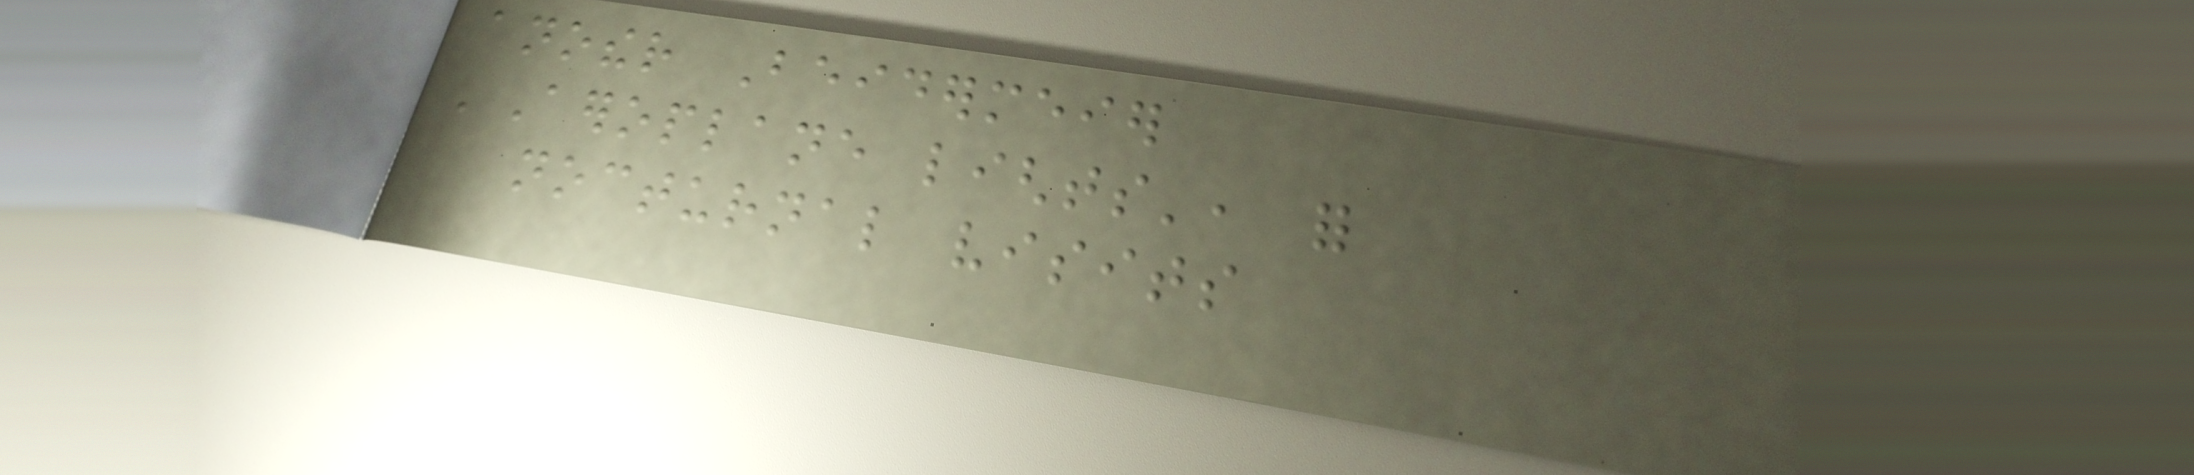another Beidermeier
'Aeroplane lights', for
nocturnal visits
